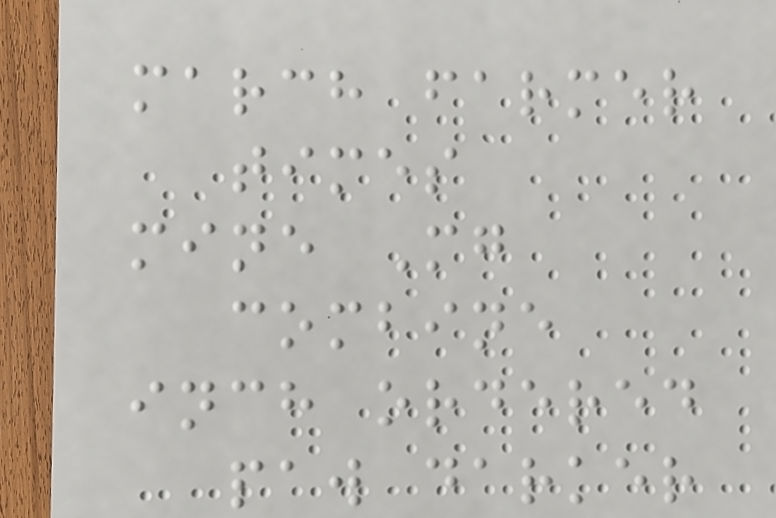march farmer
times
mine Mg
combine
inch ordered
paw darker
